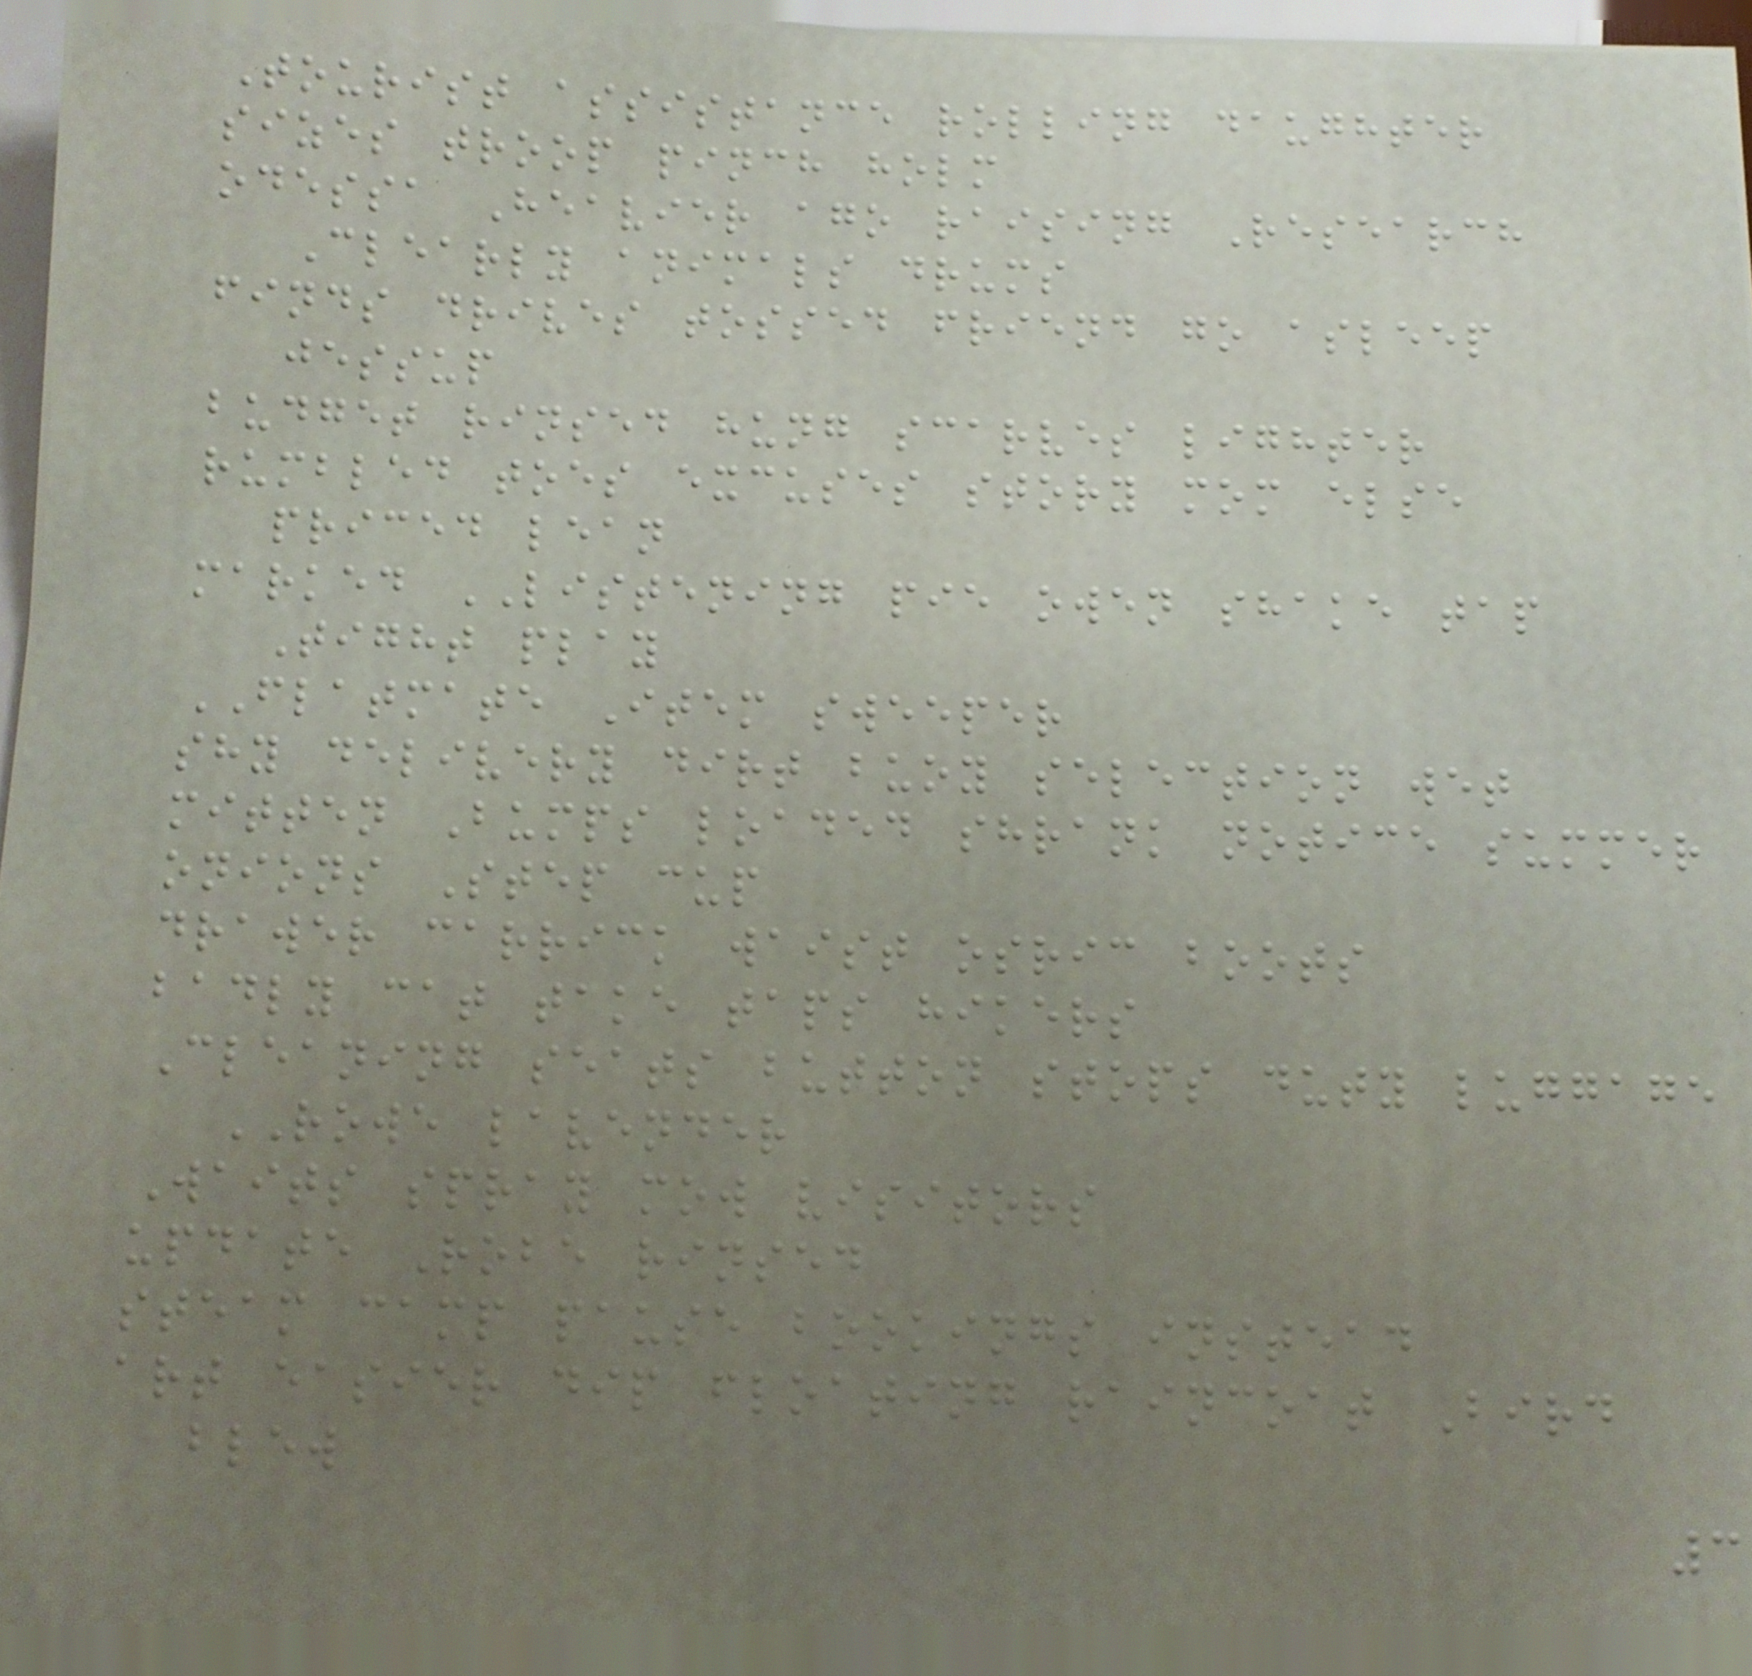Tourist assistance rolling daughter
sizes troop pinch holm
odessa Heavier ago raising Research
Clearly animals drums
finds drives tossed friend go asleep
jessup
budget rinsed hung scarves lighter
rumbled toes excuses story mom else
priced lean
marked LISTENING pie owen shake tap
Tight play
FLATMATE Item sweeper
shy delivery dirt buoy selection wet
mitten Bumps loaded shrank notice summer
onions Step cup
drawer carrick waist osric boots
badly cat take taps hikers
Cleaning seats button stops duty luggage
ROWE lavender
Waits spray mow visitors
update Robe rinsed
steam camp pause bookings instead
art easier dip floating raincoat Bird
blew
3
